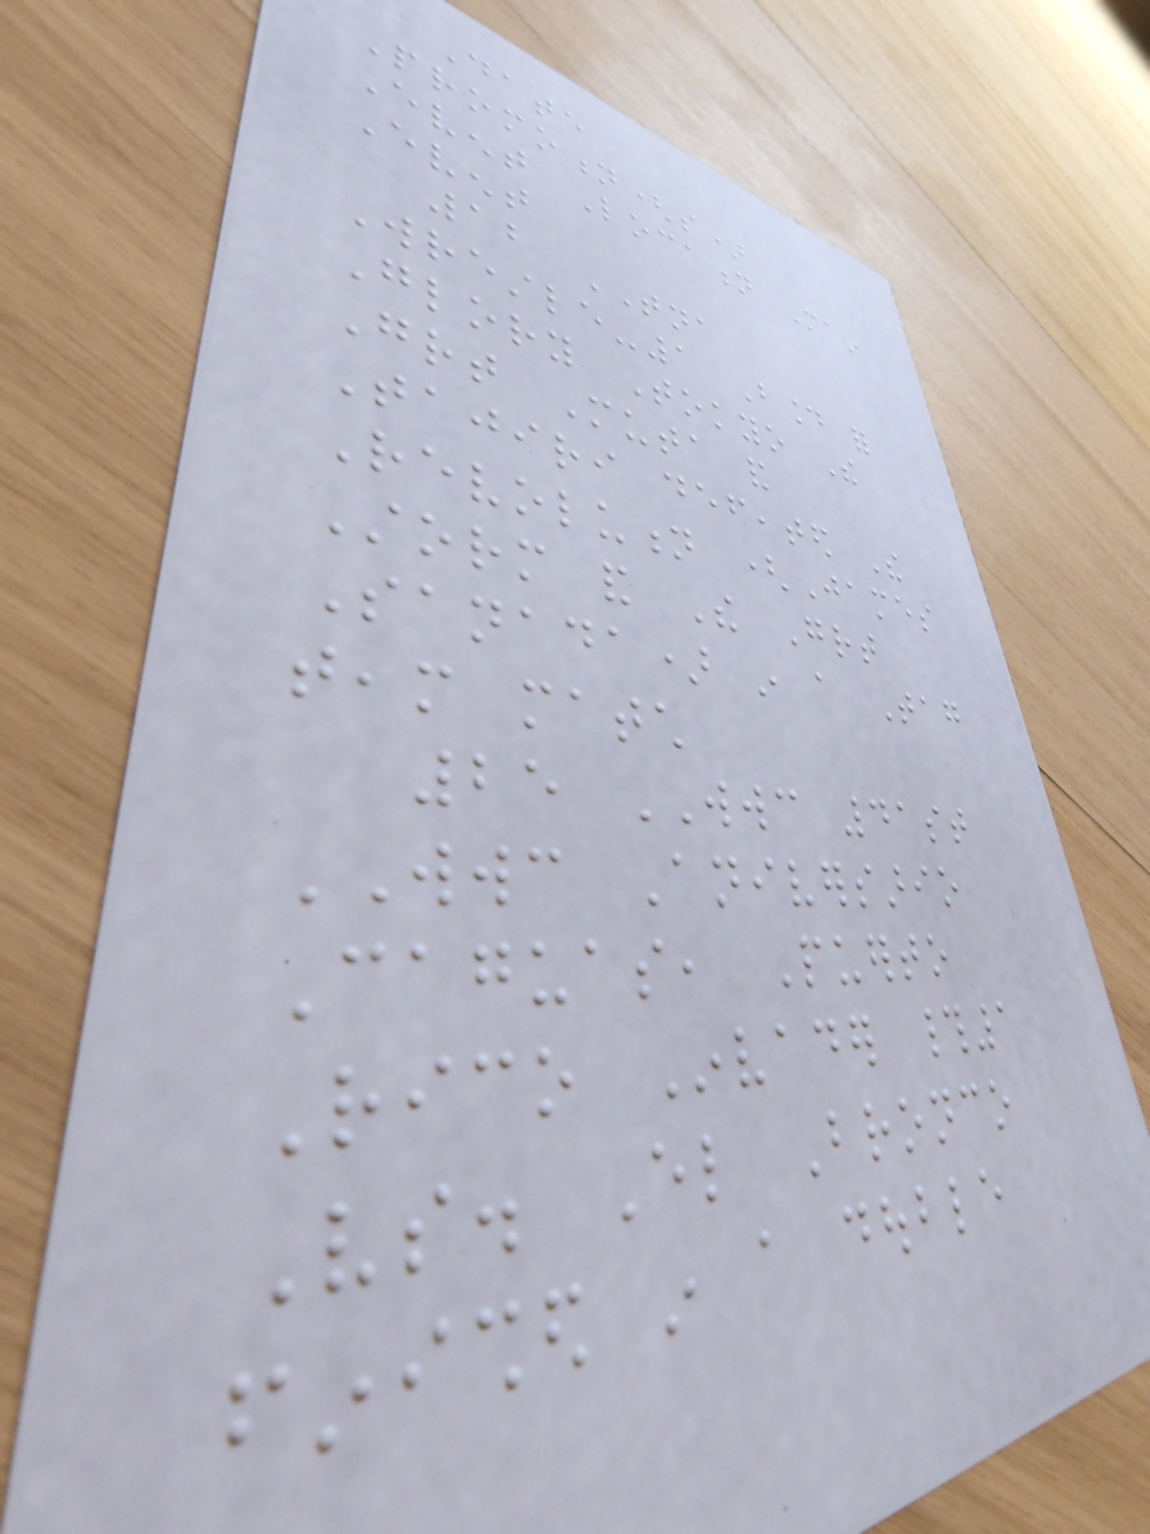Date
Promotion(s)
Event Location Main
Event
12 TNA
Wrestle-1 Bound for
Glory Tokyo The
Great Muta and
Tajiri defeated The
Revolution (James
Storm and The Great
Sanada) in a Tag
team match
25 WWC 41st
WWC Aniversario
Caguas, Puerto
Rico Invader #1
Vs. El Bronco
finished in a double
